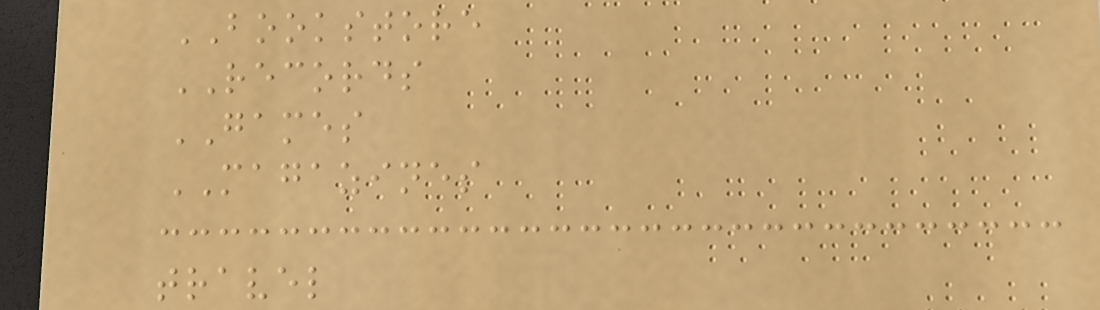BOOKSTORE
RECORDS
GAMES
MAGAZINES
travel
